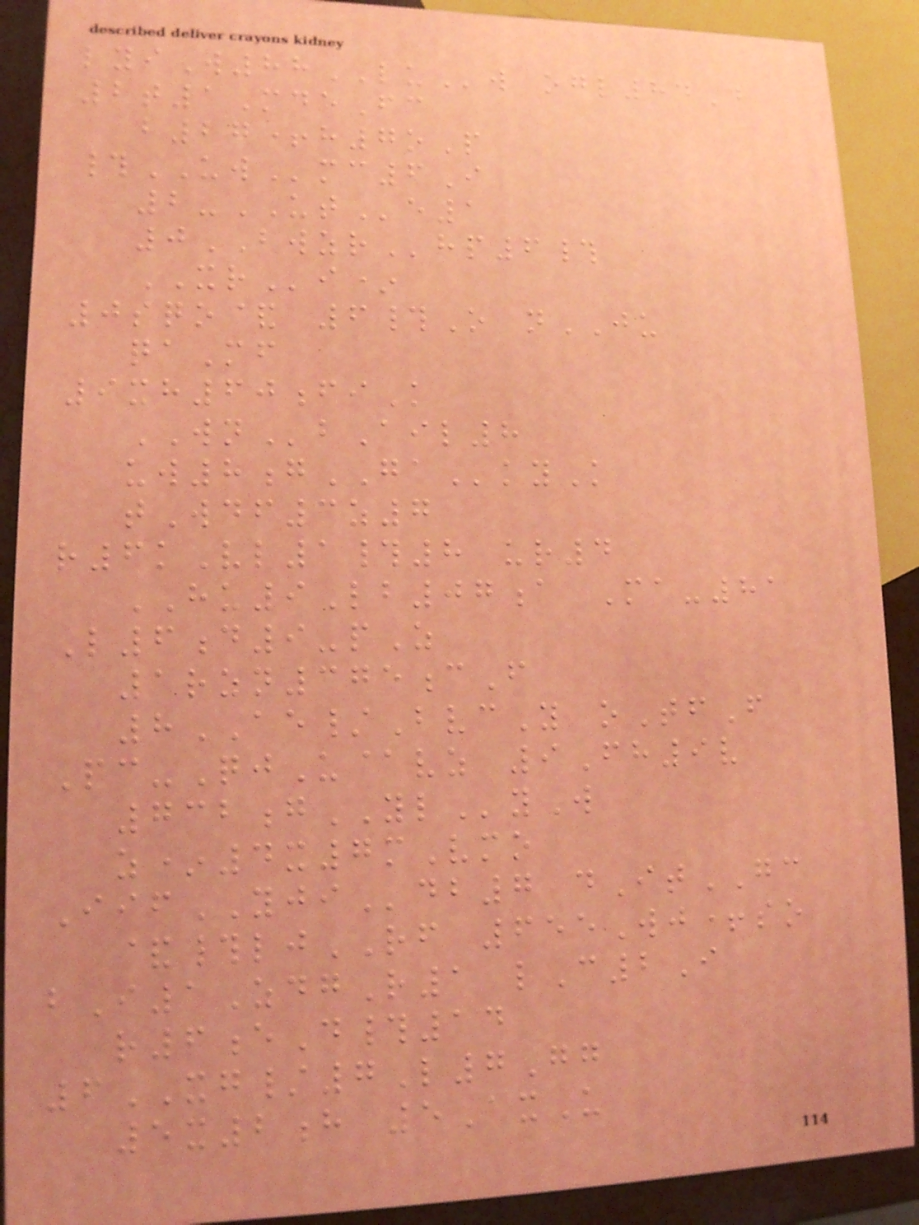lyiW88LUw ogl84D
2t1MdeFc
b27+h7oP
#UWmc6I
2-UTe1
0BWZRhp6#
XRi*
0sqo& 6#O nJU
qaMf
9xh60fiK
WNbAil8
uw8gGAkyK
tWdf3z7
r6kVl1#8 ur4
HU9Lb07a Ma-81
L6d9-pZ
1rzn375cF
8AE/BvcY oTfF
Pc-QjU@vz 9Fh9v
732gYLyW
z*4x7mVmo
IifYJIdb7 dItGC
&#ljRF 655Wj+so
bI1ZdgR1 lC2I
r6eD#14
6XG/7L7Gg
5x2h 5AxU
